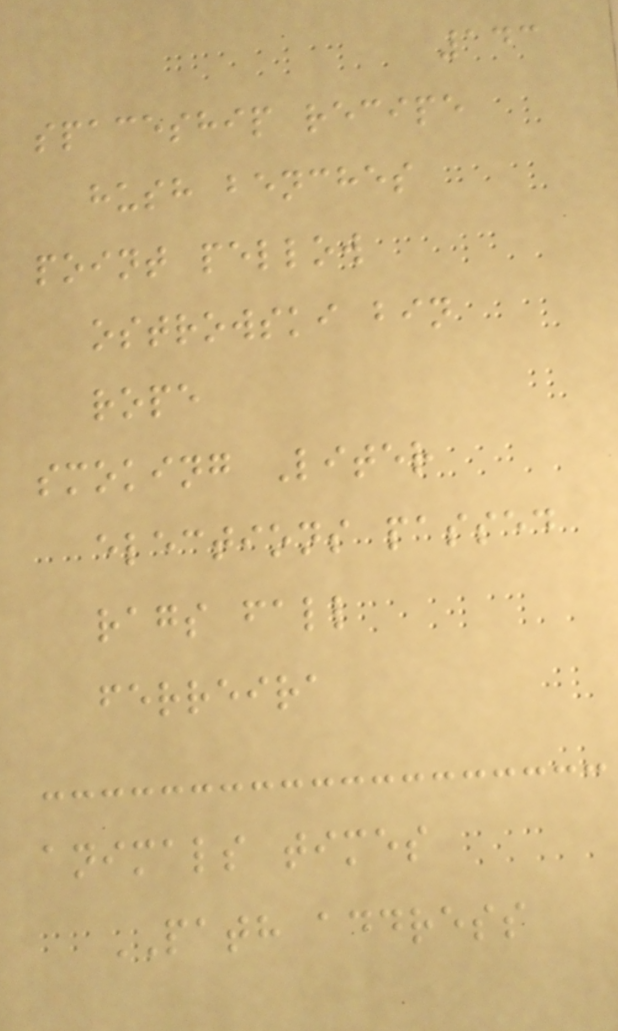143
spaceship recipe
hush benches
point pellow
ostrowski bin
rope
smoking Liter
elections passed
rags fall
ferreira
animals times
PATH address
